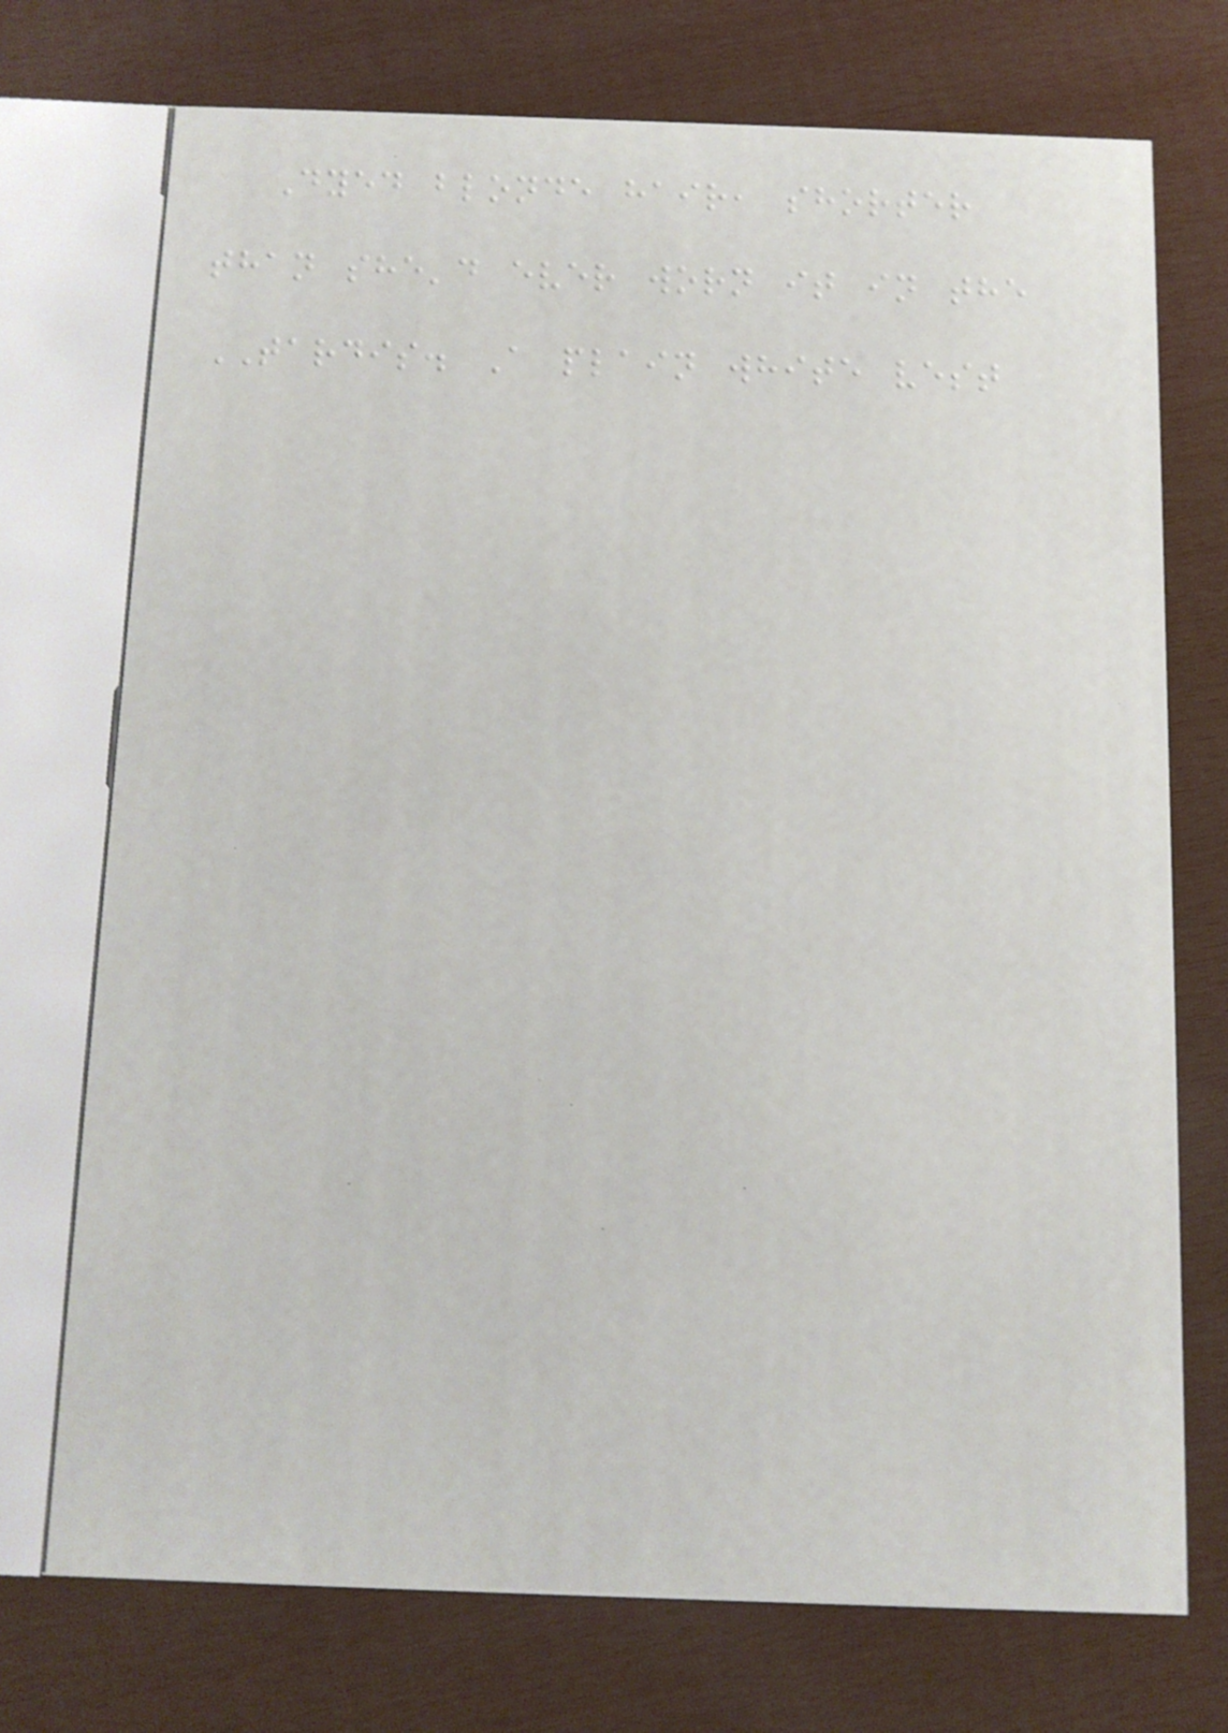Dyed blonde hair, shorter
than she'd ever worn it in the
TARDIS. A plain white vest
